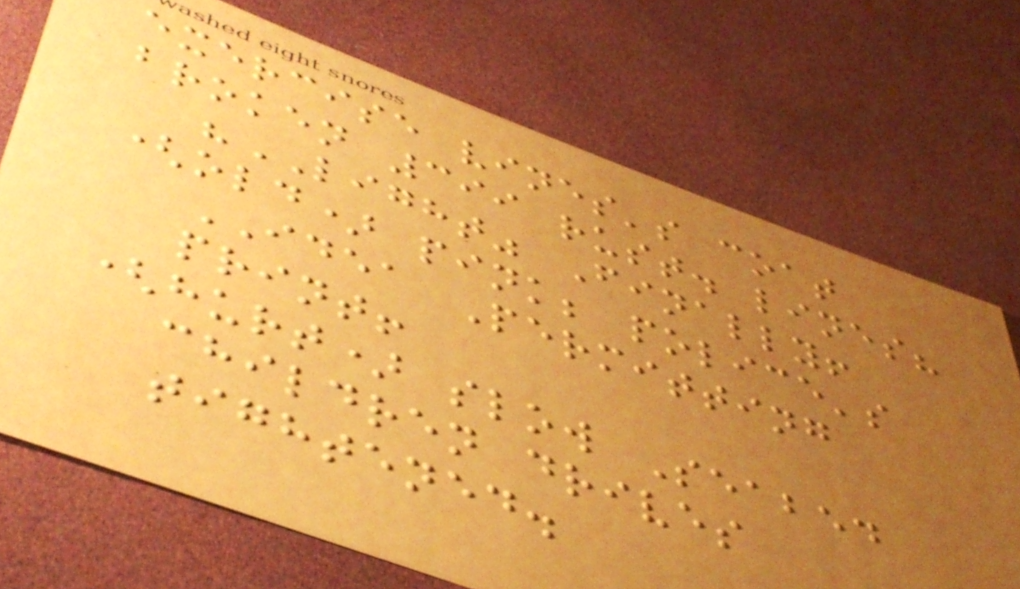exercise vines's coat
broken 399 rust. lines?
"LIGHT" Finally!
(old) pink; police's
IDEA Permitting
print!
(hurt) slow Seabed
children drives
tightened.
